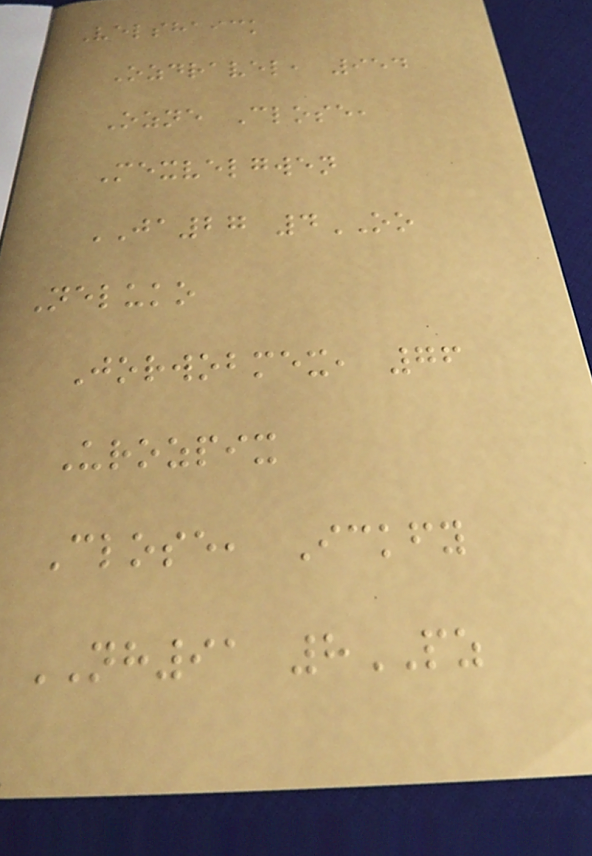Velshaick
Ozdravel, 954
Ozne Close,
Mexvelgwen
JA27 4OO
Neluko
Jorwobmex, 76
Urozpix
Close, Ickfy
NH91 8PZ
